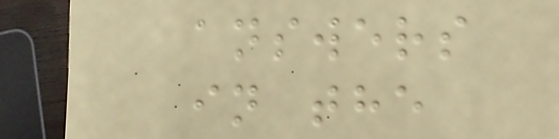answers
in the
